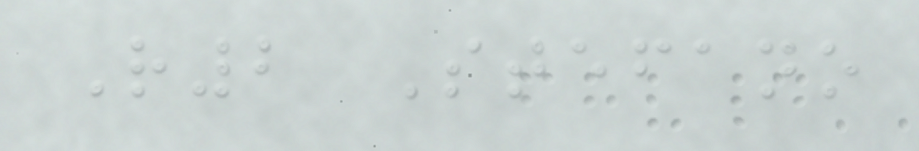R2 Stefano
